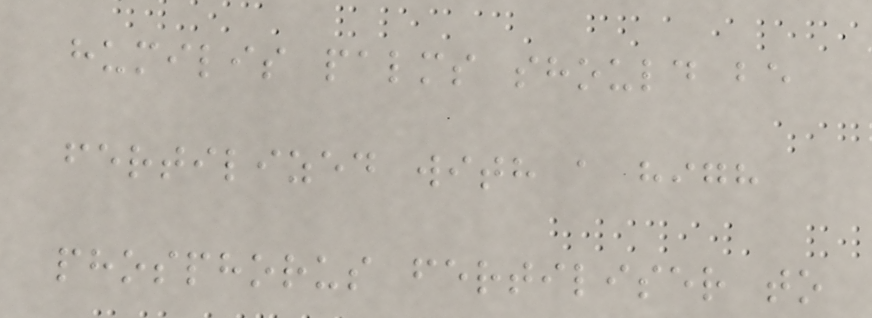humilis palms should be
fertilized with a high
phosphorus fertiliser to
